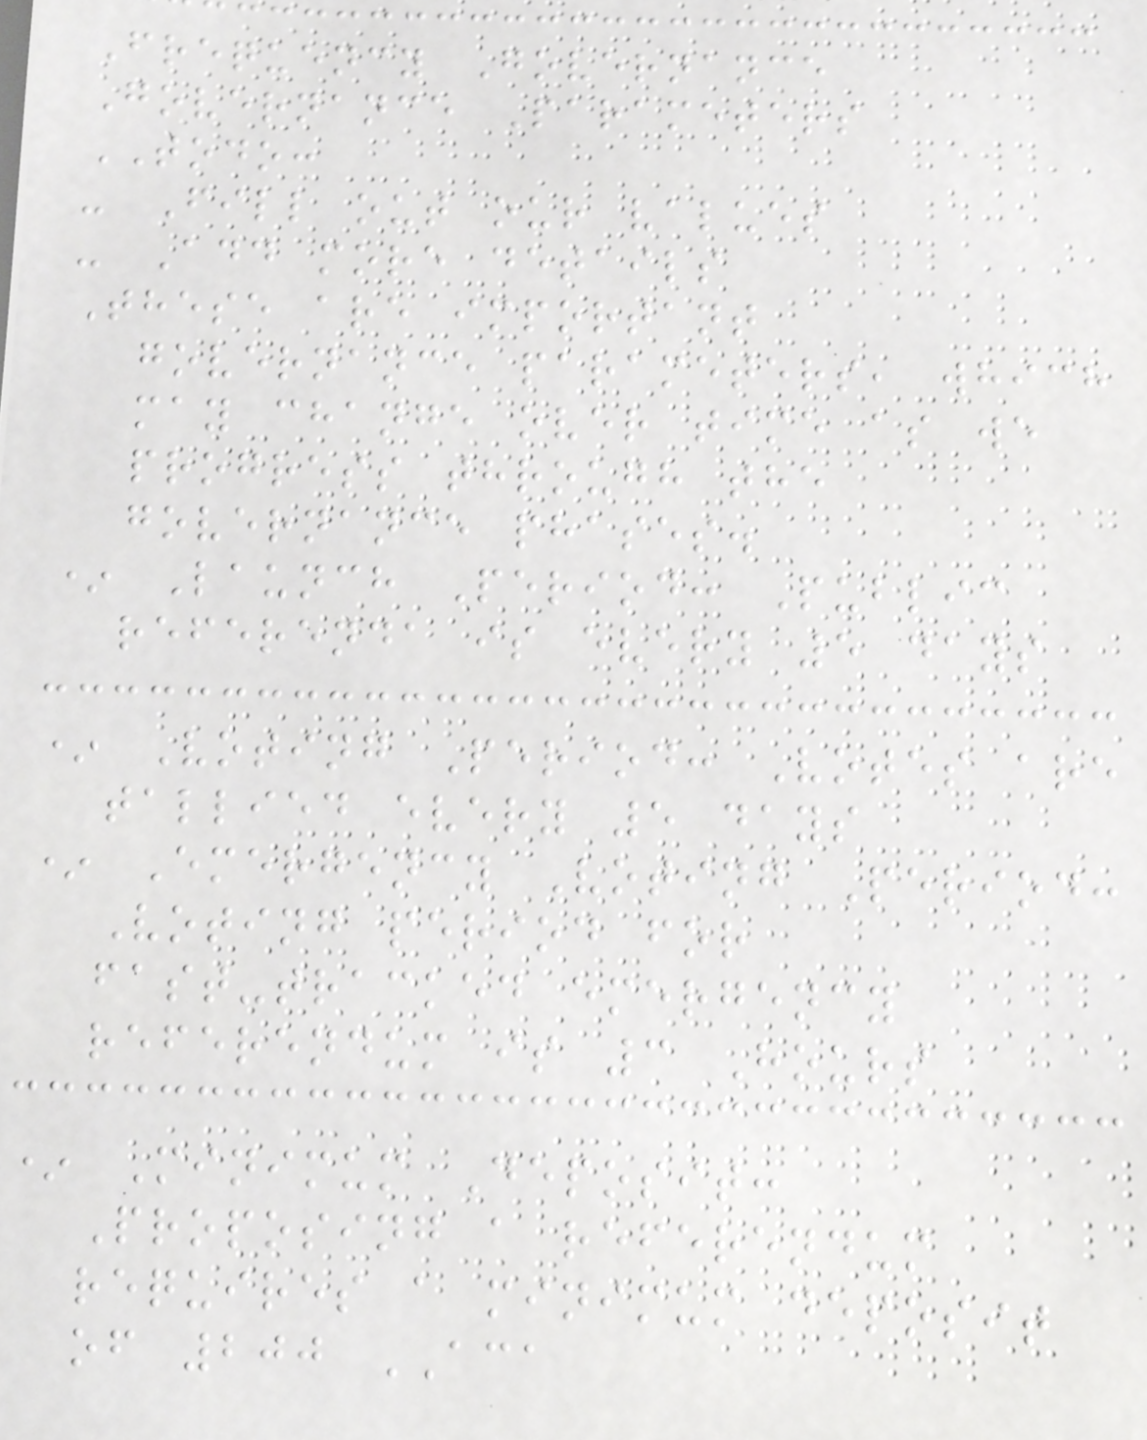Frequency Governance
Governance Parameters
TODO:
- Fill out our values
- Add more details
These are important
governance parameters, which
may change over time as we
progress through the
governance phases.
* Launch Period: Public
referenda is every 5 days
* Voting Period: Votes are
tallied every 5 days
* Emergency Voting Period:
Voting period for
fast-tracked emergency
referendum is 3 Hours
* Minimum Deposit:
Proposing a referendum
requires a minimum deposit
of 200 ACA
